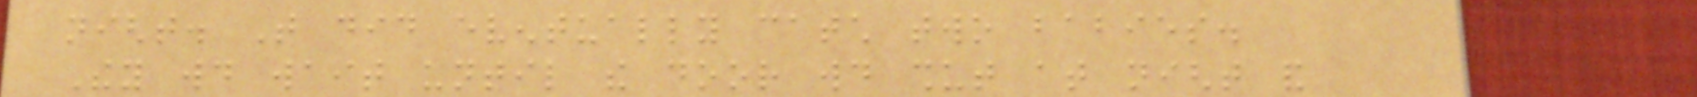night. That did eventually catch two babies.
They would wait until the door would shut at night and
